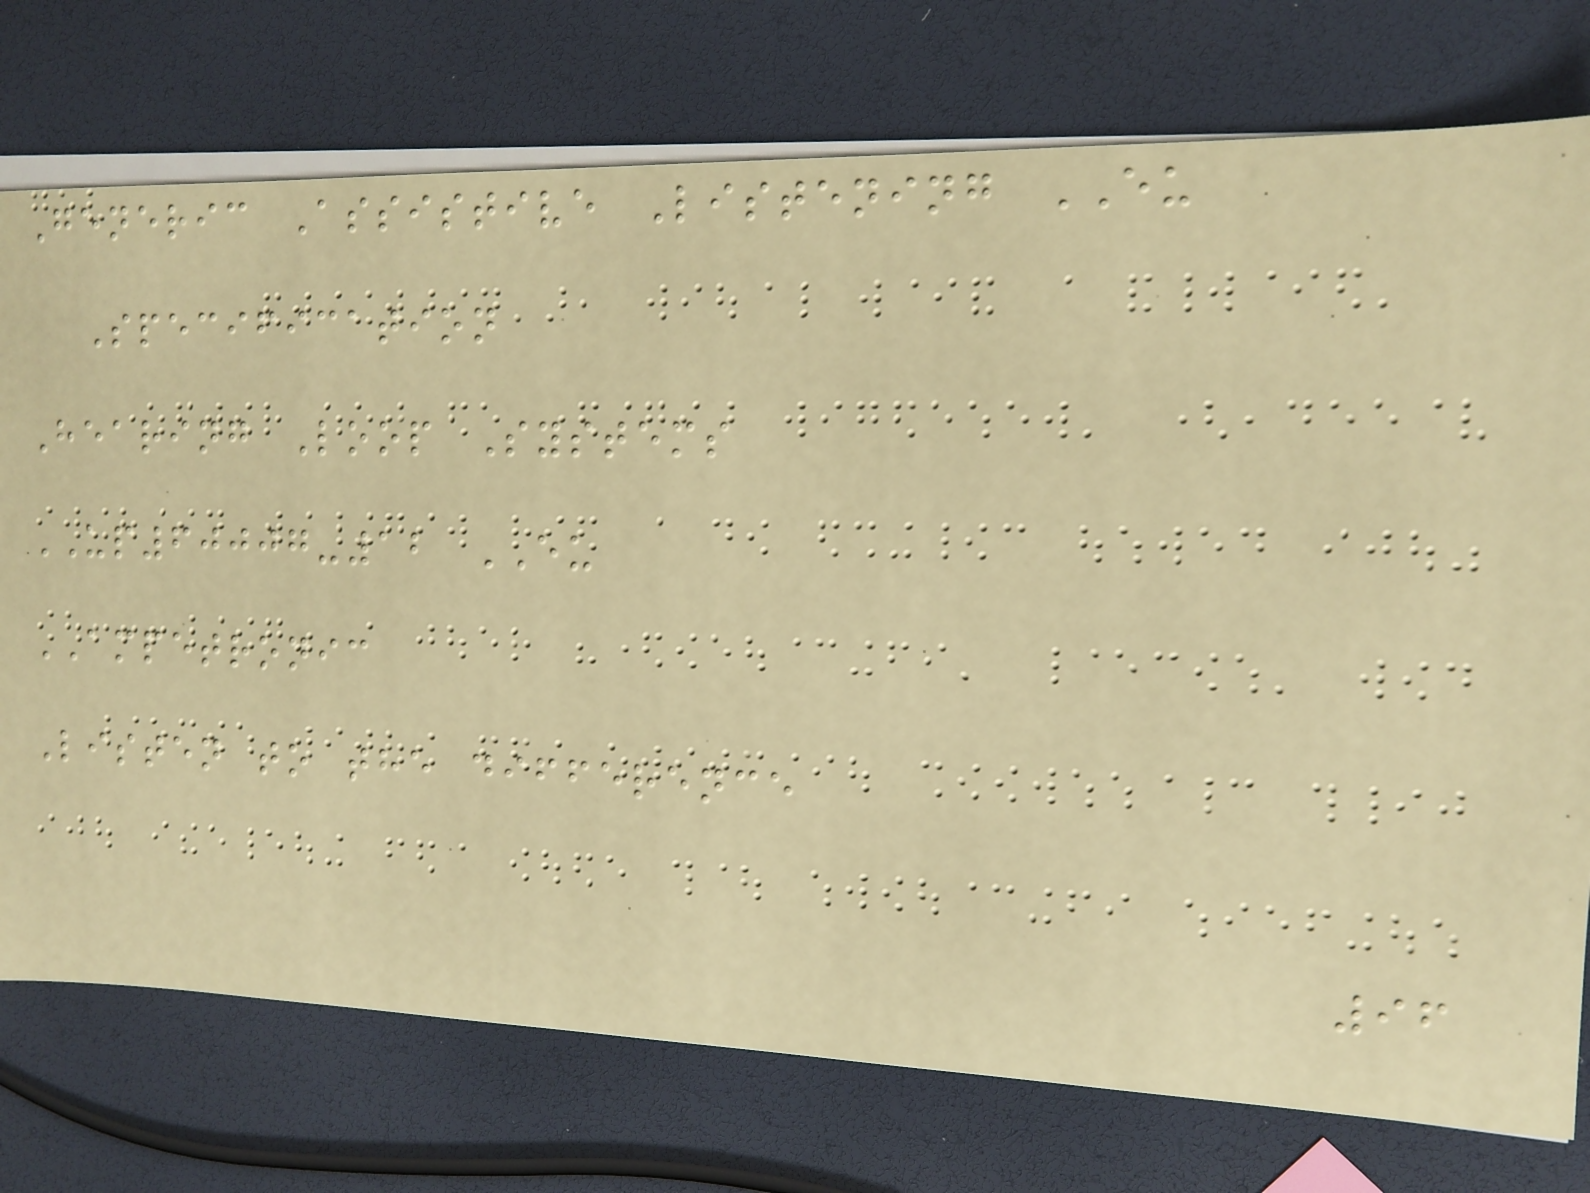Generic Assistive Listening EU
Specification
Hearing Loop Systems
UP60007-12 EU
AMPETRONIC
Listen to the difference
96
